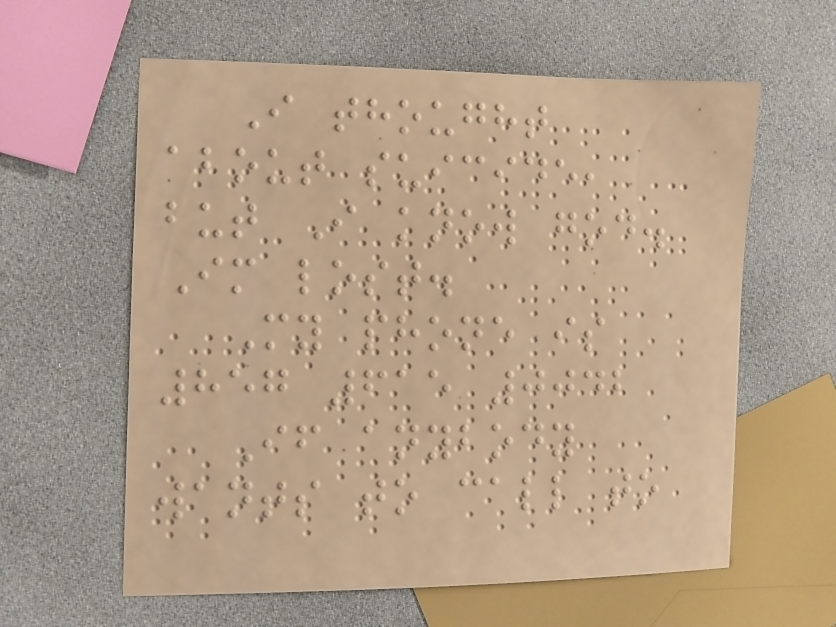I thought
about suicide,
but I know god.
Im lost.
My phone is
857 615 0042
If anybody
wants to call to
